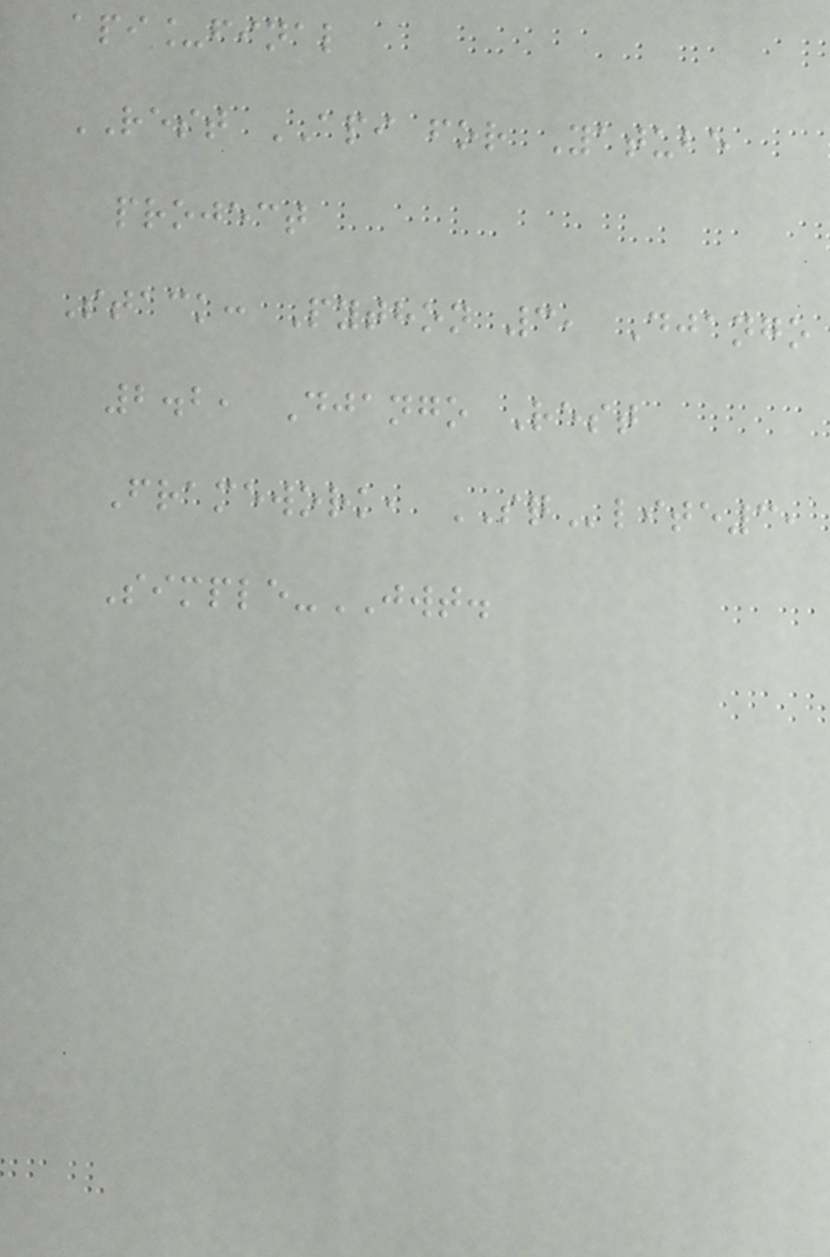api_final
REST API for Yatube
project
Stack: Python 3, Django
2.2, Django Rest
Framework, SQlite3,
Simple-JWT.
